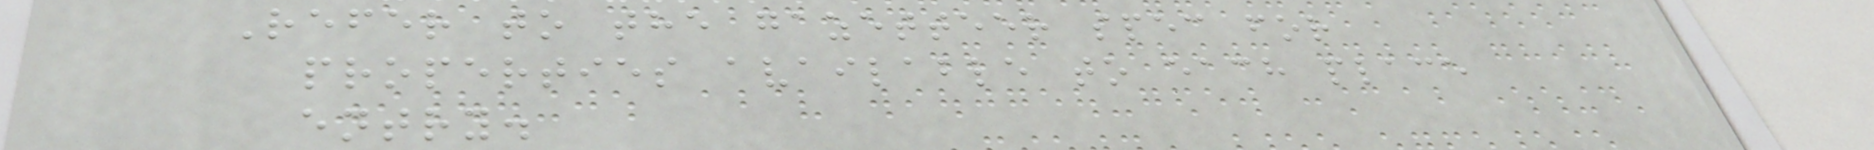Refer to the gazetteer spec for
properties available to each place
entry.
